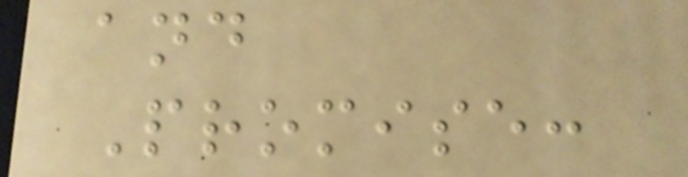and
Promise:
